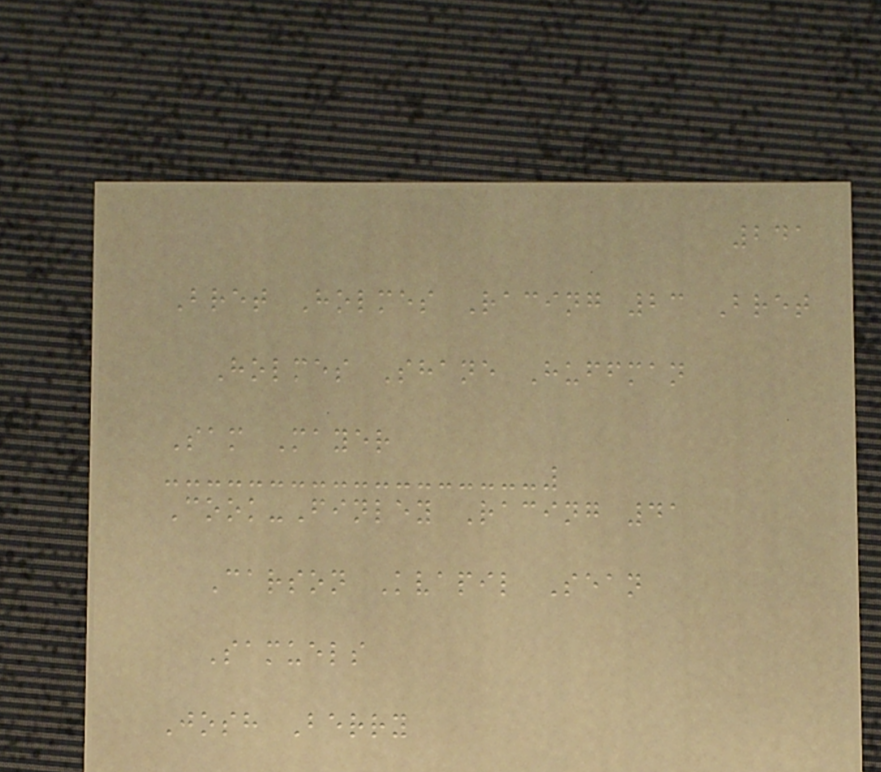241
Bret Holmes Racing 23 Bret
Holmes Shane Huffman
Sam Mayer
Cook-Finley Racing 41
Carson Kvapil Sean
Samuels
Josh Berry
